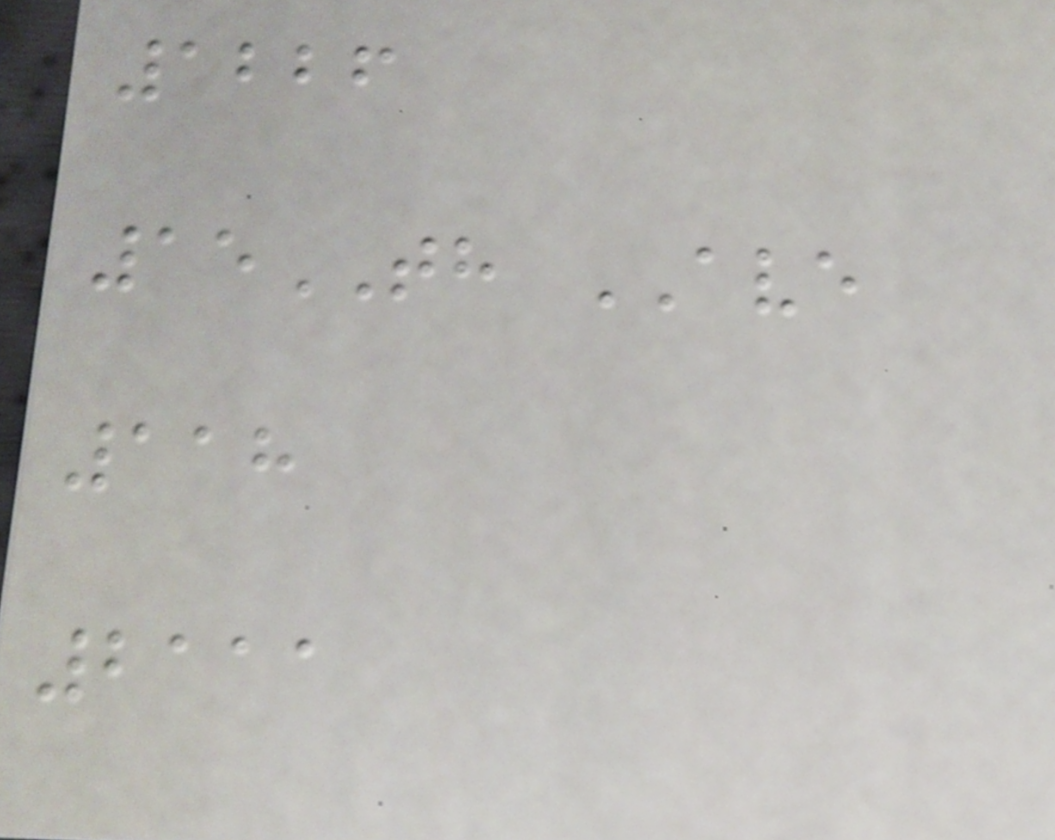1226
15TH AVE
118
2111
